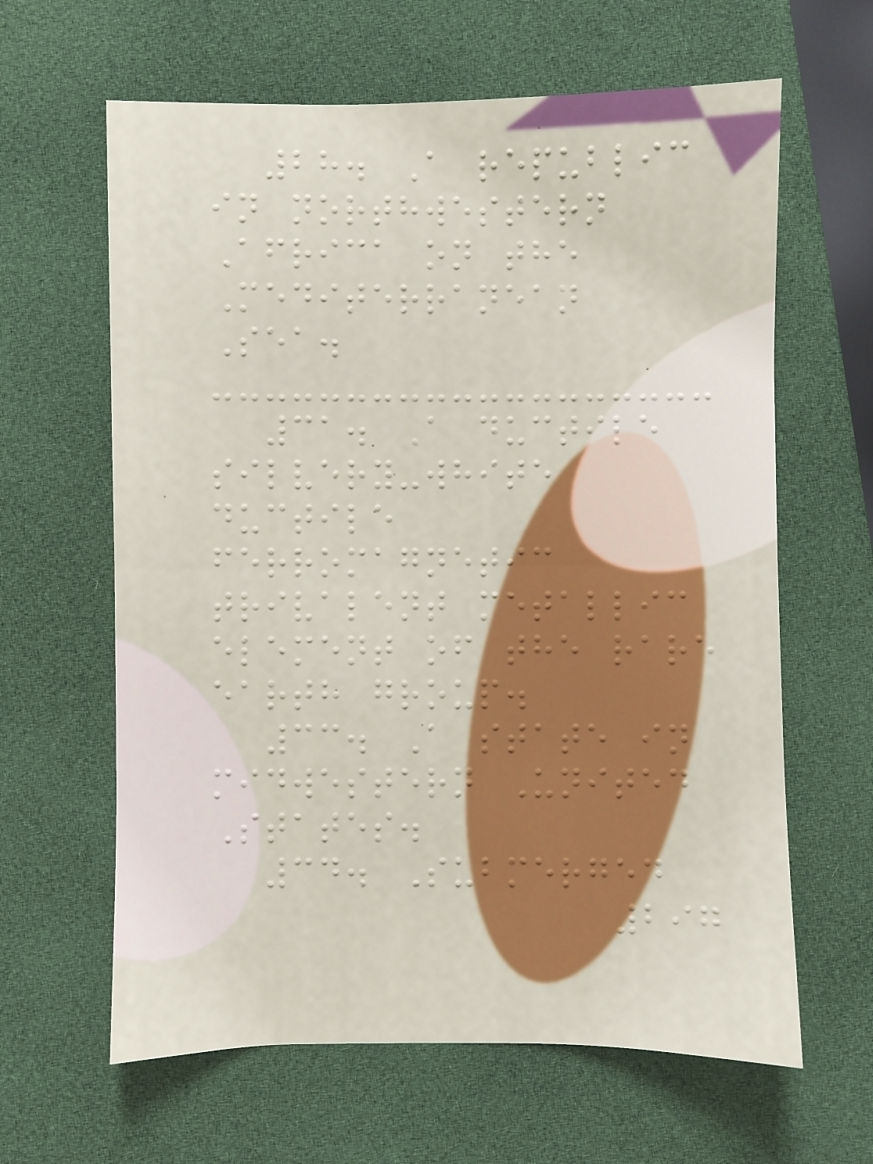28. A republic
in northwestern
Africa on the
Mediterranean
Sea.
31. A ductile
silvery-white
ductile
ferromagnetic
trivalent metallic
element of the rare
earth group.
33. A state in
midwestern United
States.
34. Submerged
297
